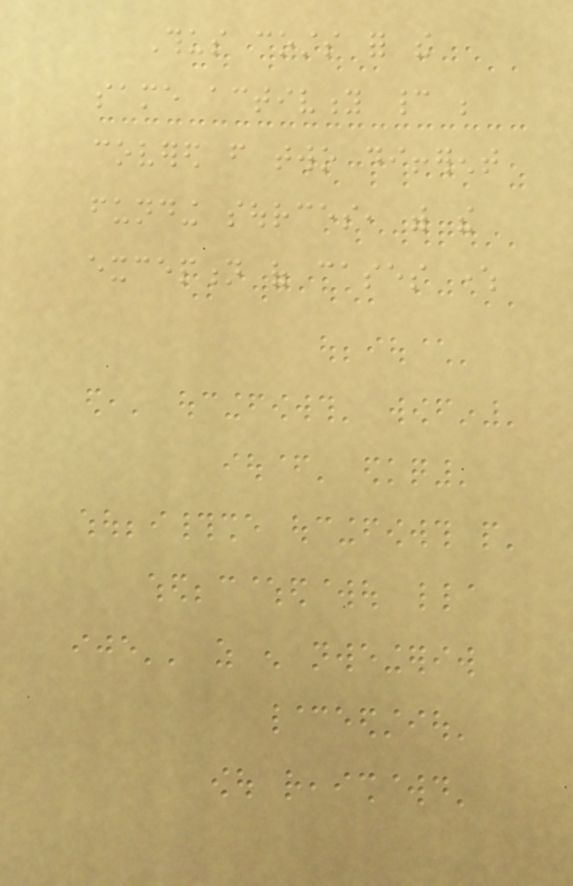Thus costs for the
same activity cannot be
covered from two different
funding sources, with the
exception of cases where
